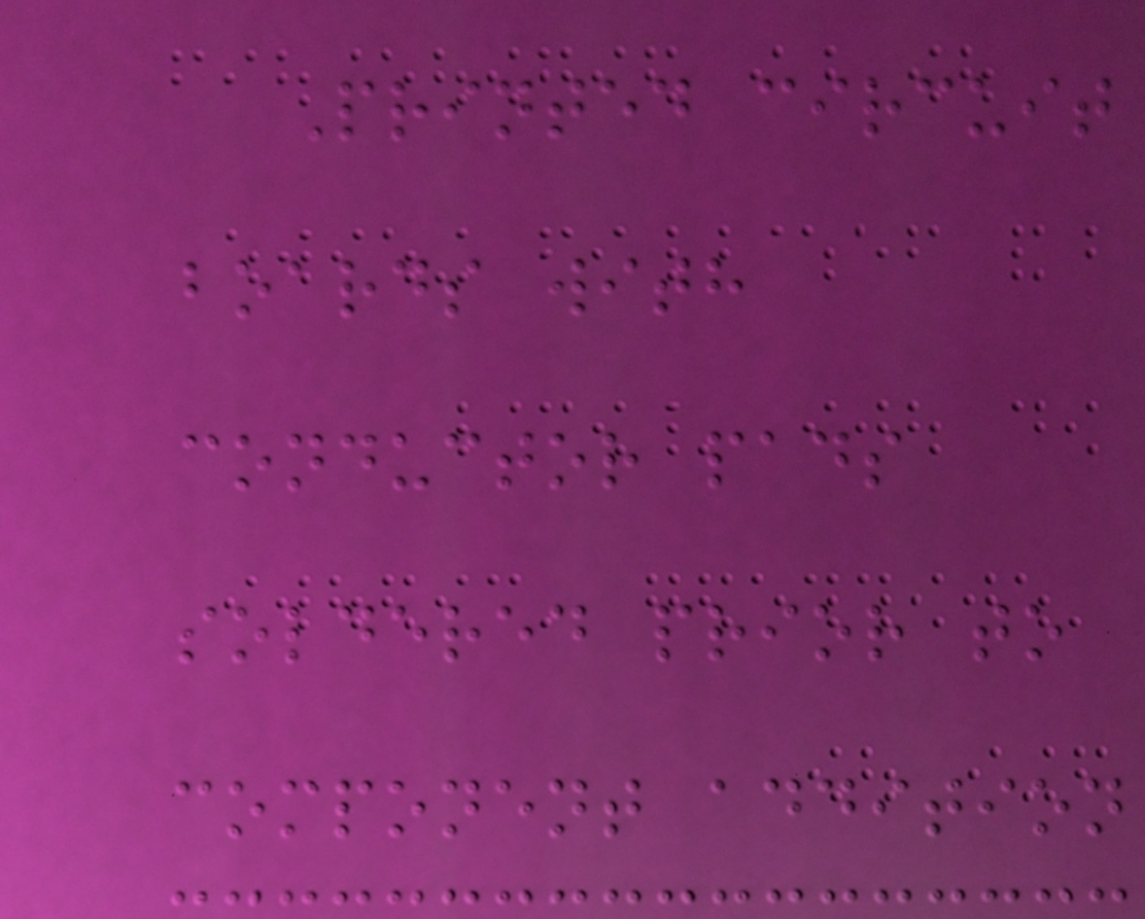Printed circuit
boards with
conductor pads
soldered prior to
component addition
